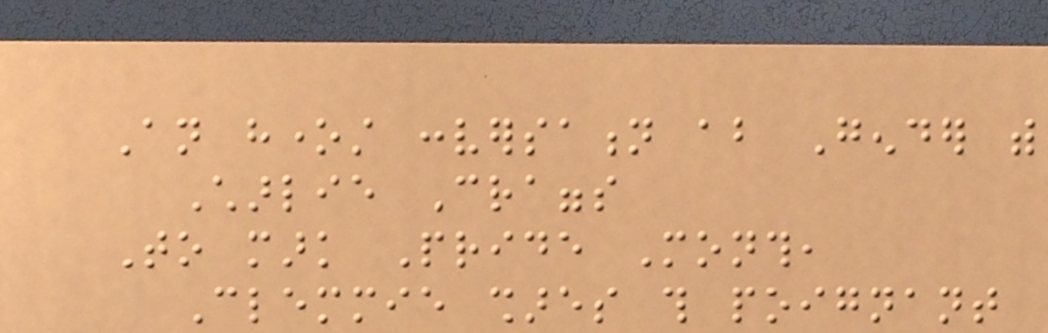An honest conversation about Gender with
Charlie Craggs
To mark Pride Month,
Clemmie shares this poignant
